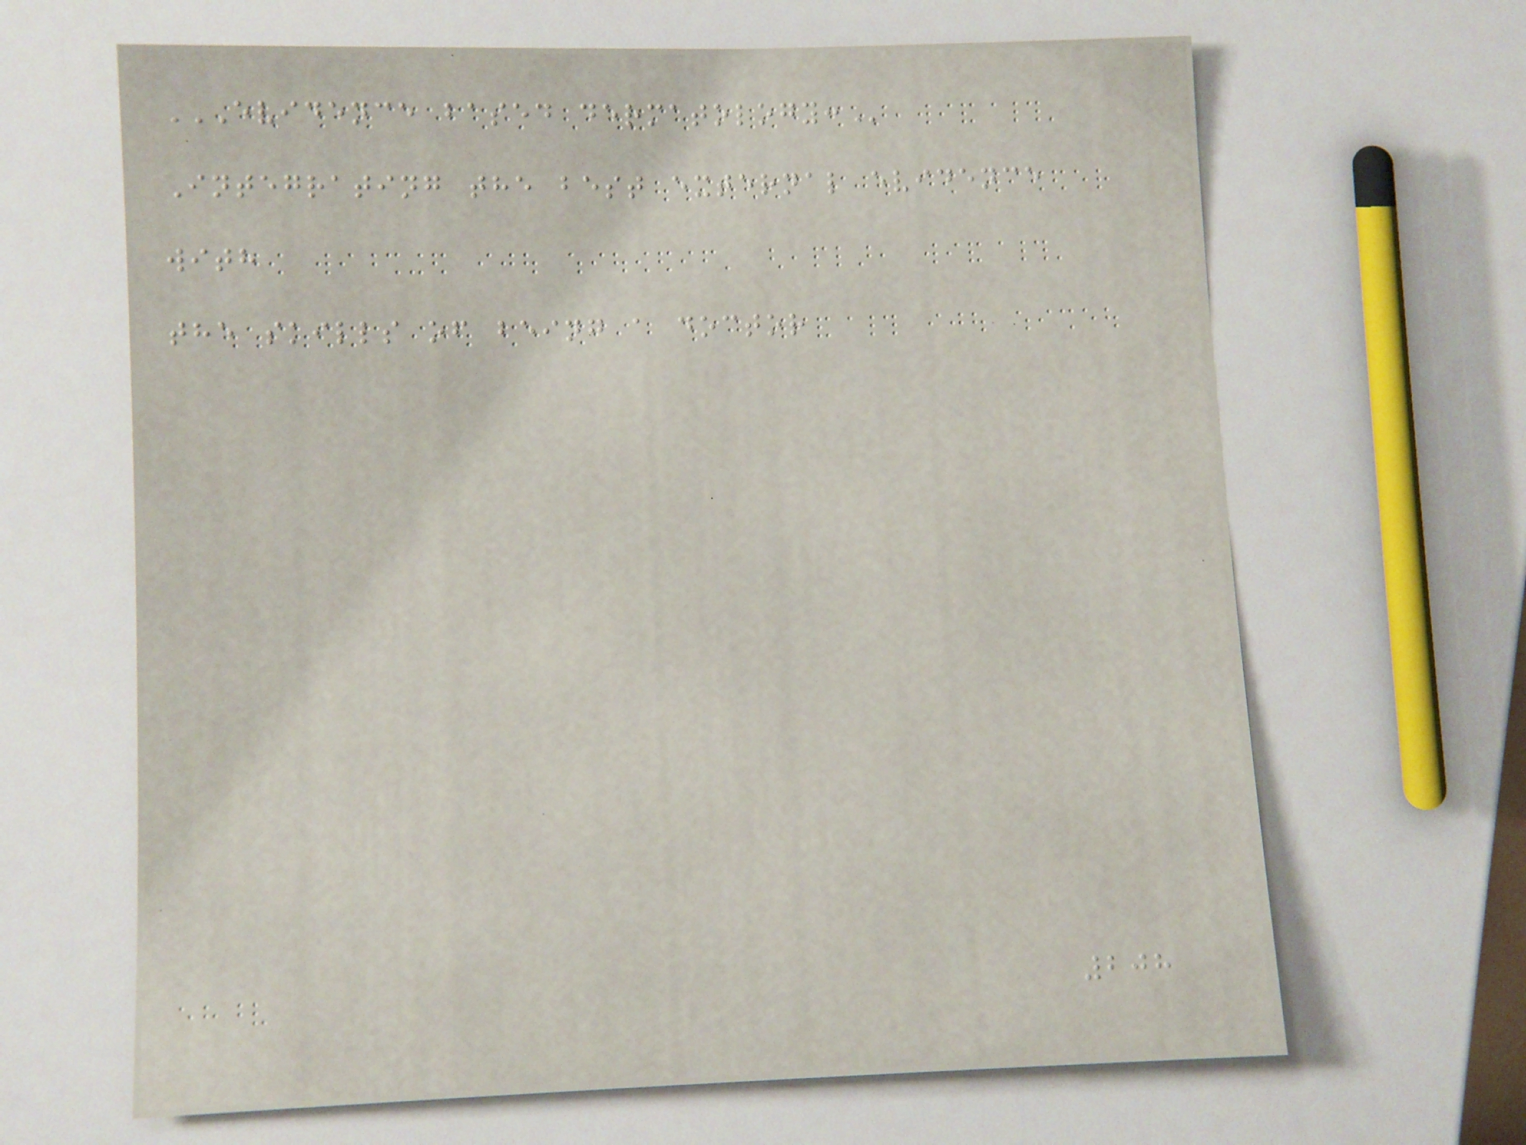EVIDENCE BASED DERMATOLOGY:
Integrating the best external evidence
with
the skills of being a doctor
208
